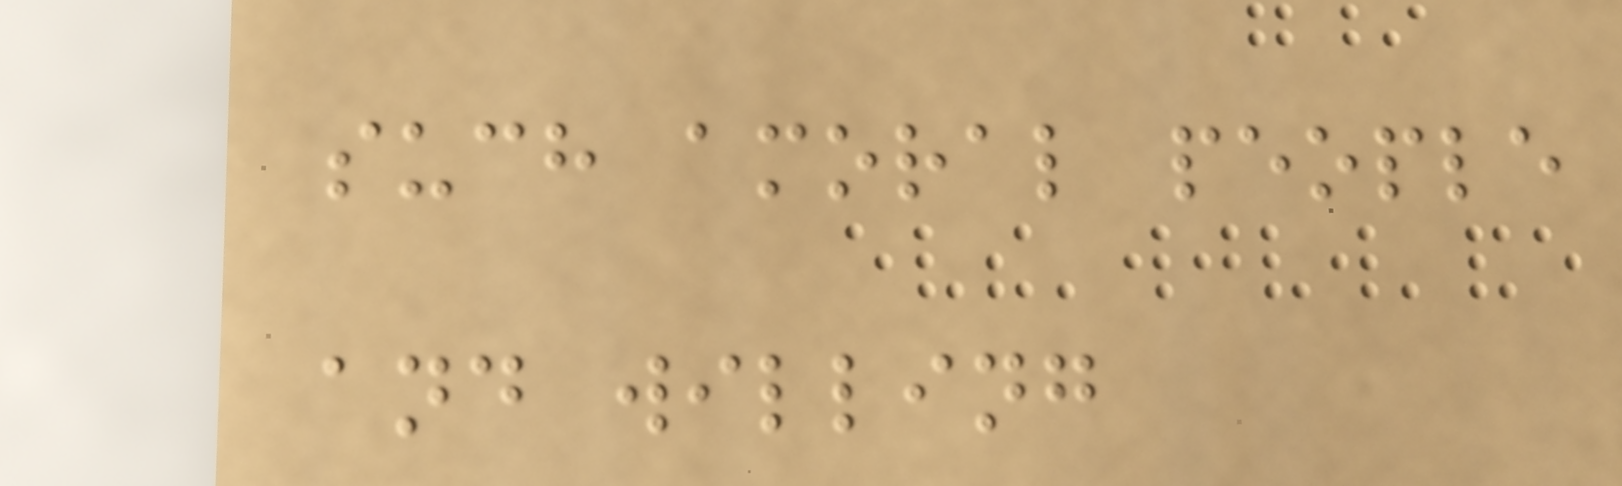such amoral people
and willing
